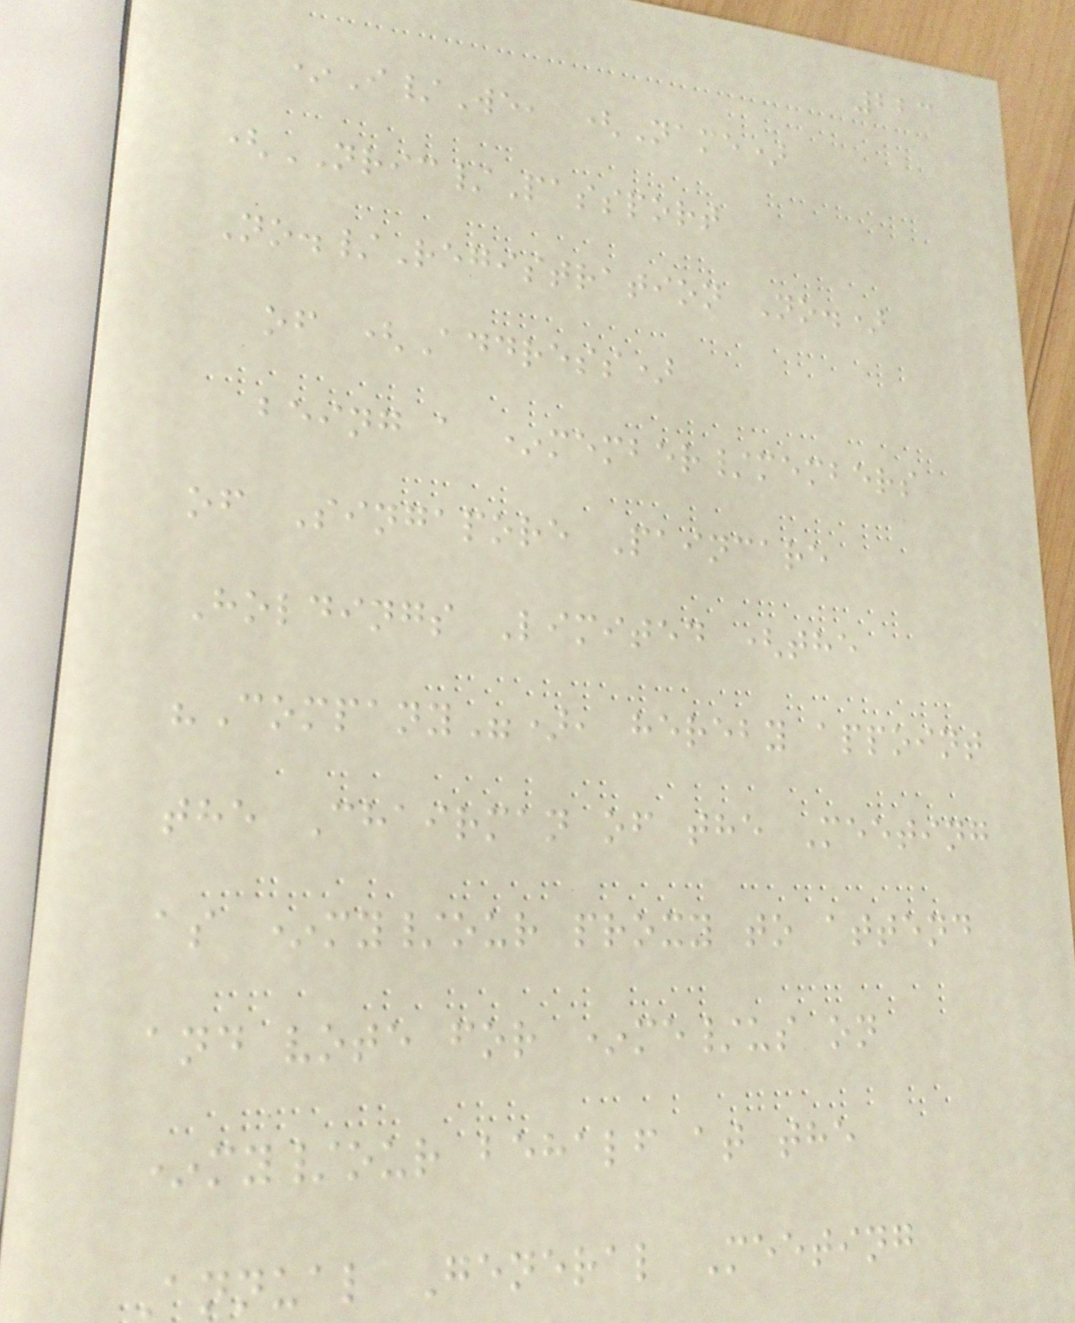223
*I/We, (Name)
(NRIC/Passport
No./Registration No.)
of (Address)
being a *member/members
of Singapore Paincare
Holdings Limited (the
"Company"), hereby appoint
the Chairman of the Meeting
as *my/our proxy to attend
and vote for *me/us on
*my/our behalf at the
Annual General Meeting
